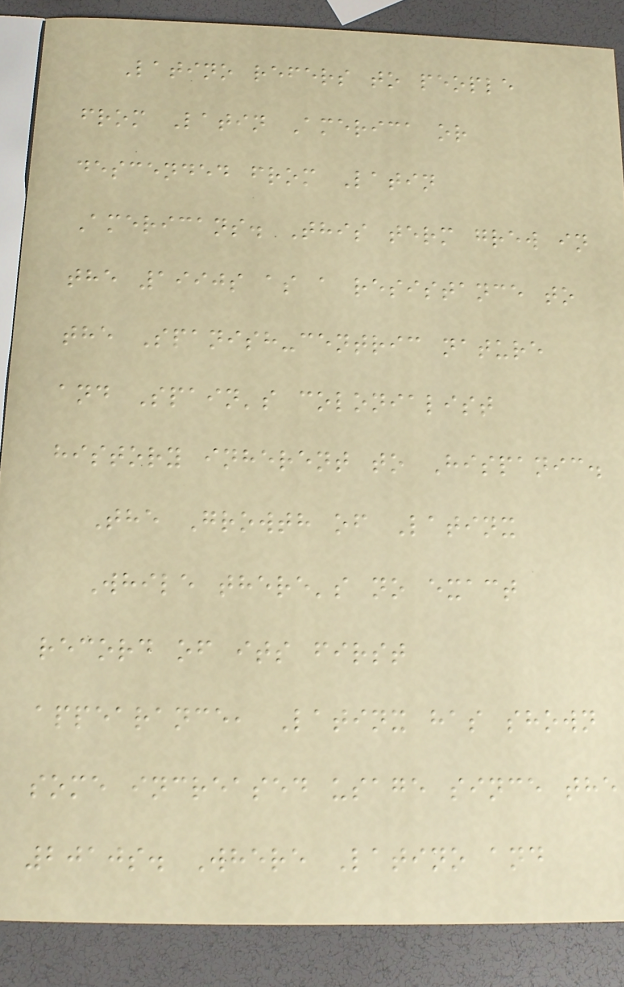Latino refers to people
from Latin America or
descended from Latin
Americans. This term grew in
the 1990s as a resistance to
the Spanish-centric nature
and Spain's colonialist
history inherent to Hispanic.
The Growth of Latinx
While there's no exact
record of its first
appearance, Latinx has shown
some increased usage since the
2010s. Where Latino and
